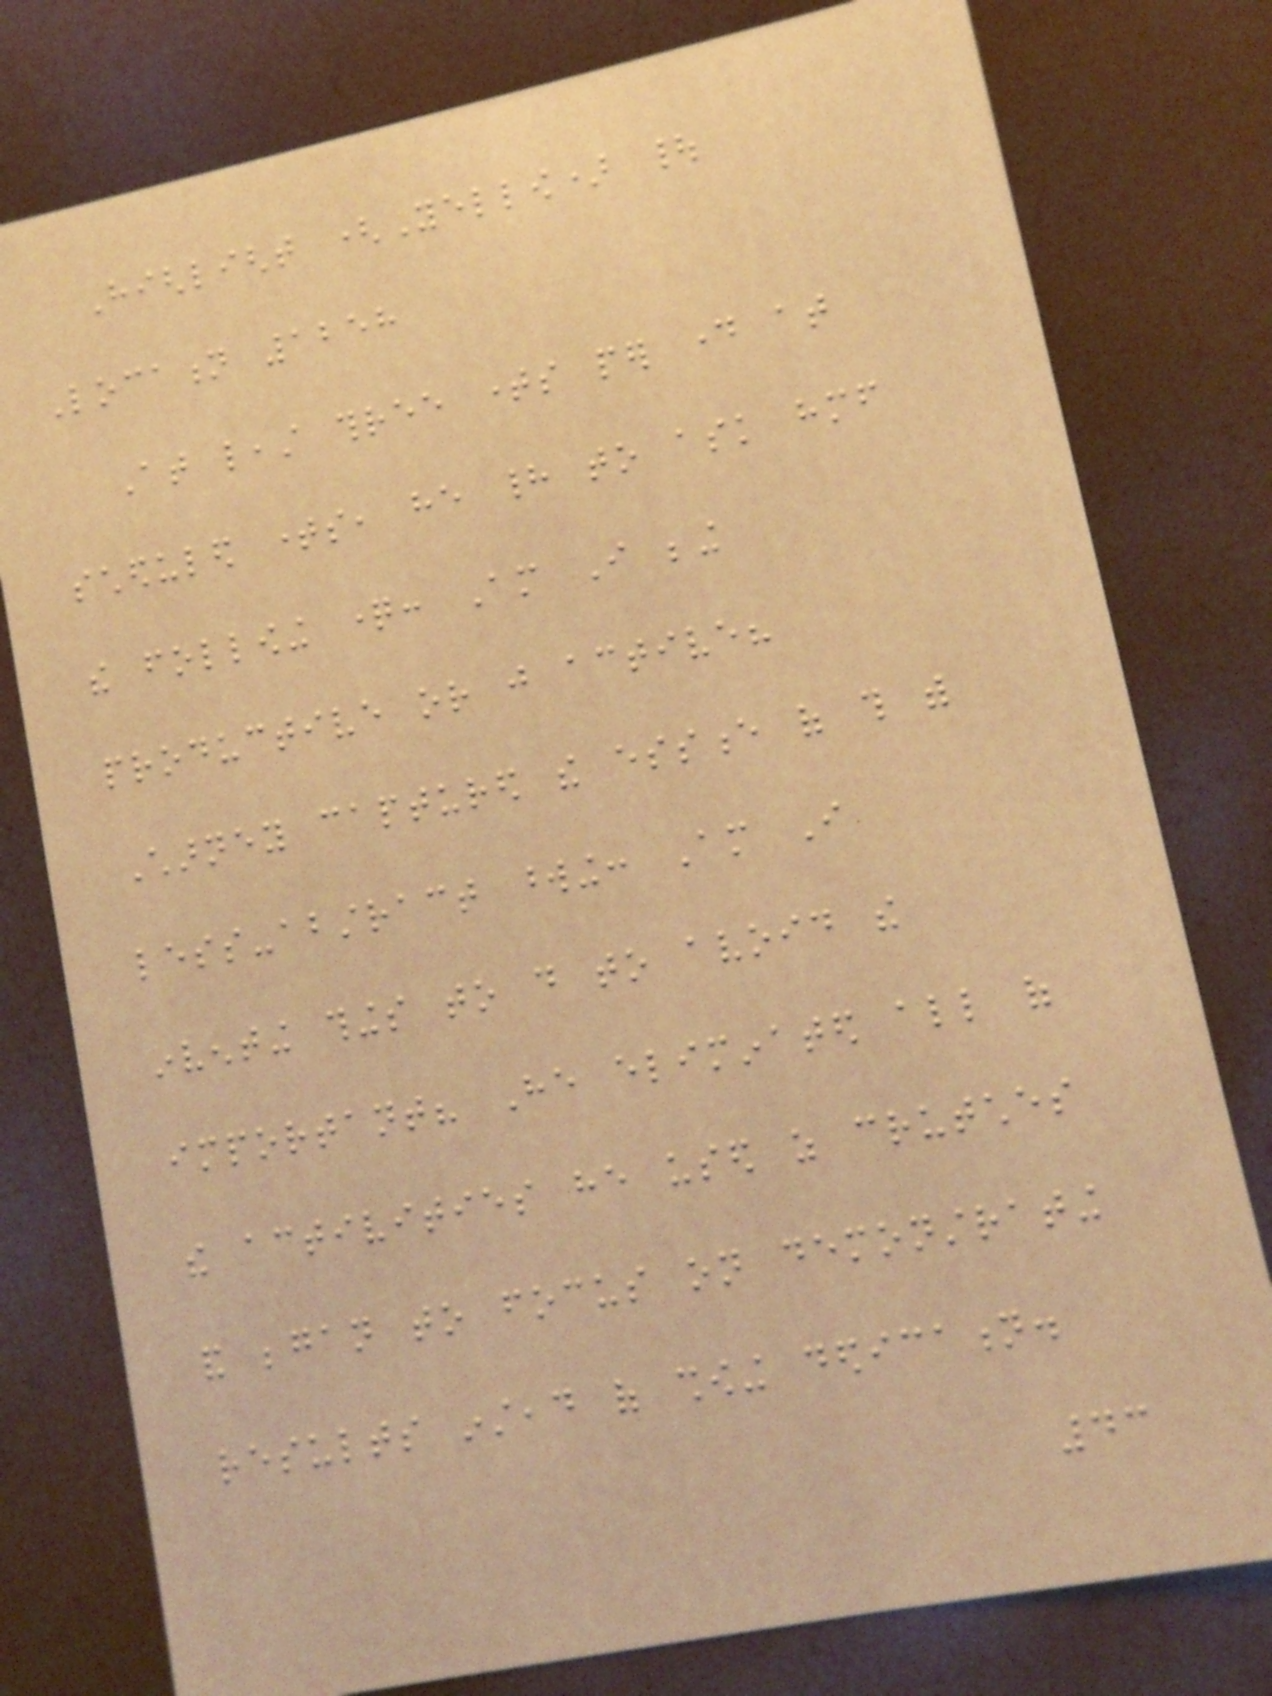Highlight (Yellow) |
Location 1258
At least three times per day at
scheduled times, he had to ask himself
the following question: Am I being
productive or just active?
Charney captured the essence of this with
less-abstract wording: Am I
inventing things to do to avoid the
important? He eliminated all of
the activities he used as crutches
and began to focus on demonstrating
results instead of showing dedication.
43
